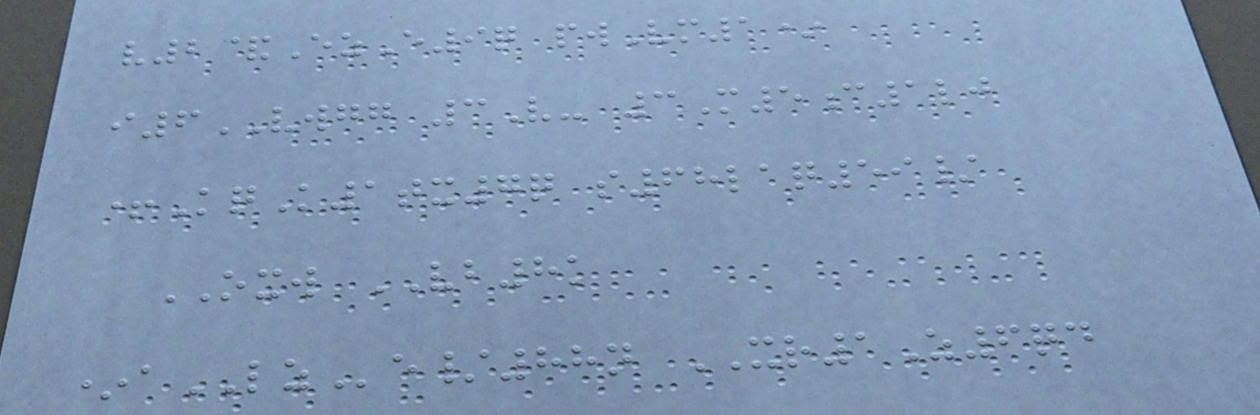v2&EzE9q pwVm1*
i6VWGG 3V- 3M5c1lj
+KqK1tx7q s68laq59/
OXW VB8k
*aLZe/88n XR1Z6qd
